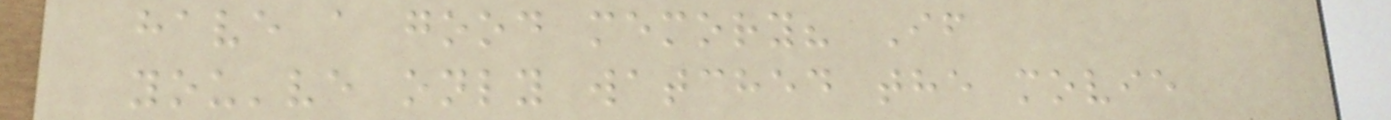have a good memory? If
you've only watched the movie
